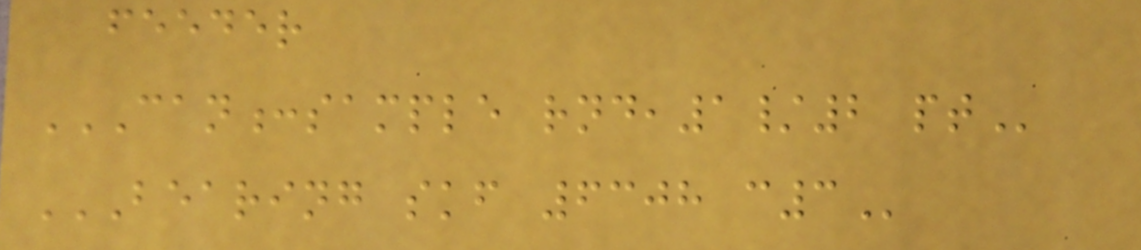feeder
CAN:SAMPLE RND,1/2 PT
BEARING SKF 6308 C3
